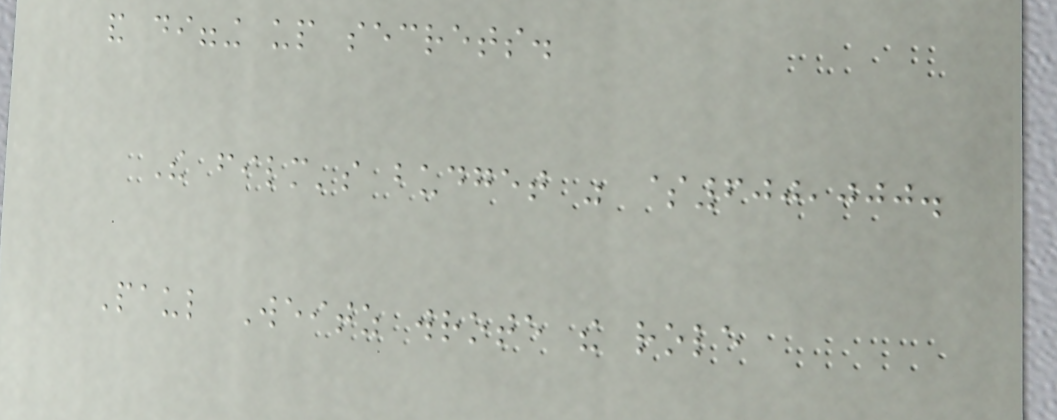and digging up secrets.
The film's budget was $600,000.
Paul Weitz wrote the role
